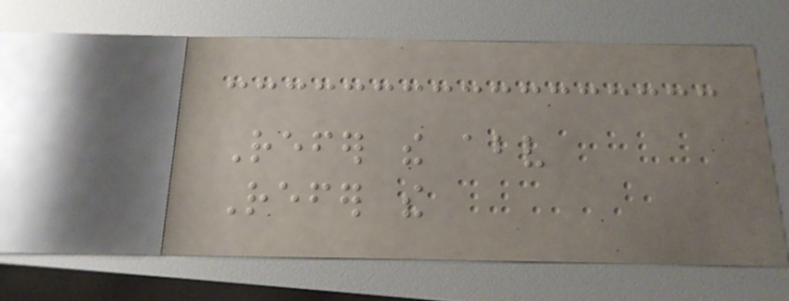Refer the above
Refer the
